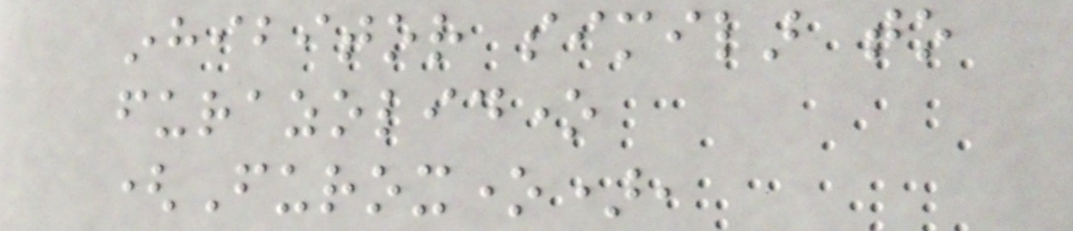inhibitor similar to
furazolidone
(Furoxone),
